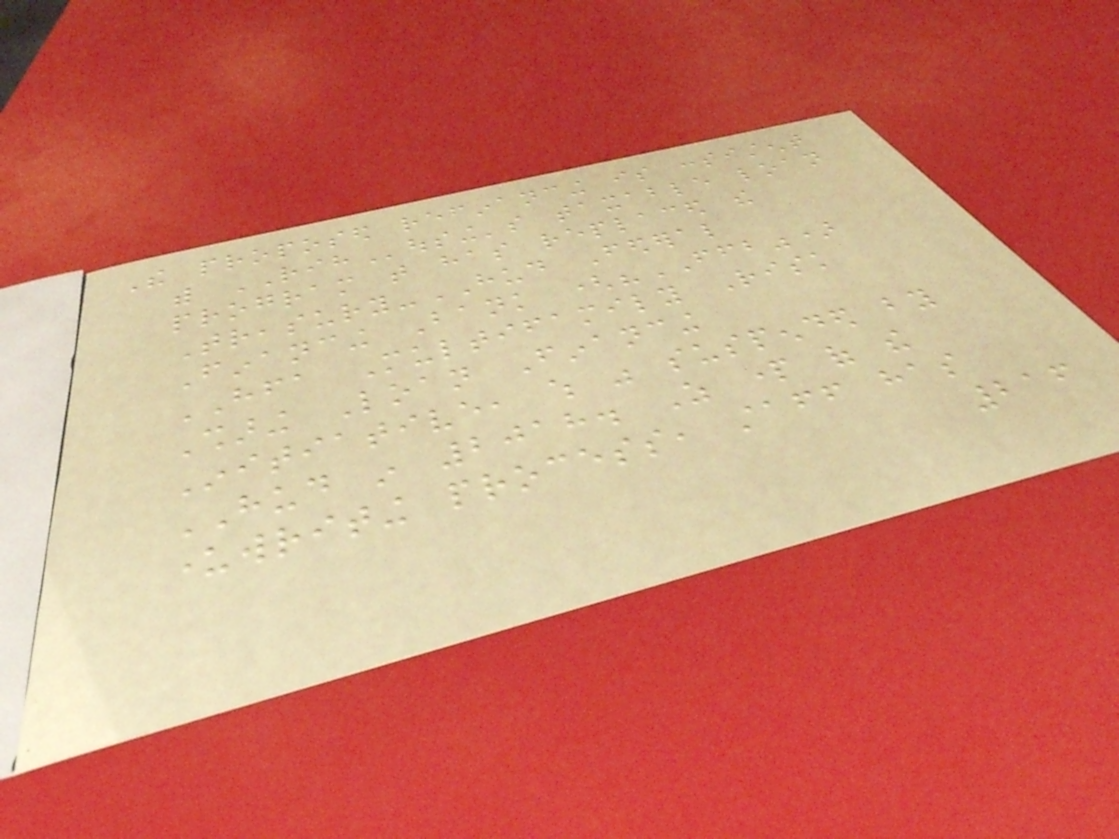The proposed refinancing is consistent
with RIHousing's taxable loan
program that has replaced the
Treasury-HUD Federal
Financing Bank ("FFB")
HFA Multifamily Risk
Sharing Loan Financing
Initiative, which was suspended by
HUD in 2018. As part of the
underwriting process, staff has
216
